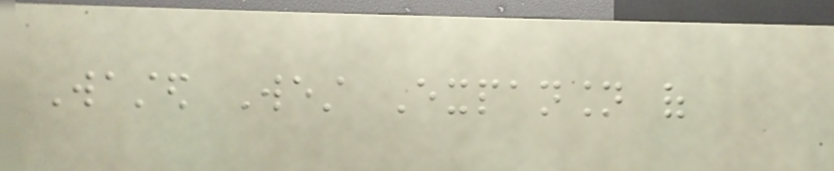Wasted West Expansion of
